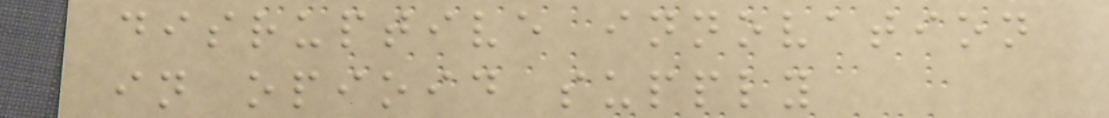disruptive innovation
in opioid supply
